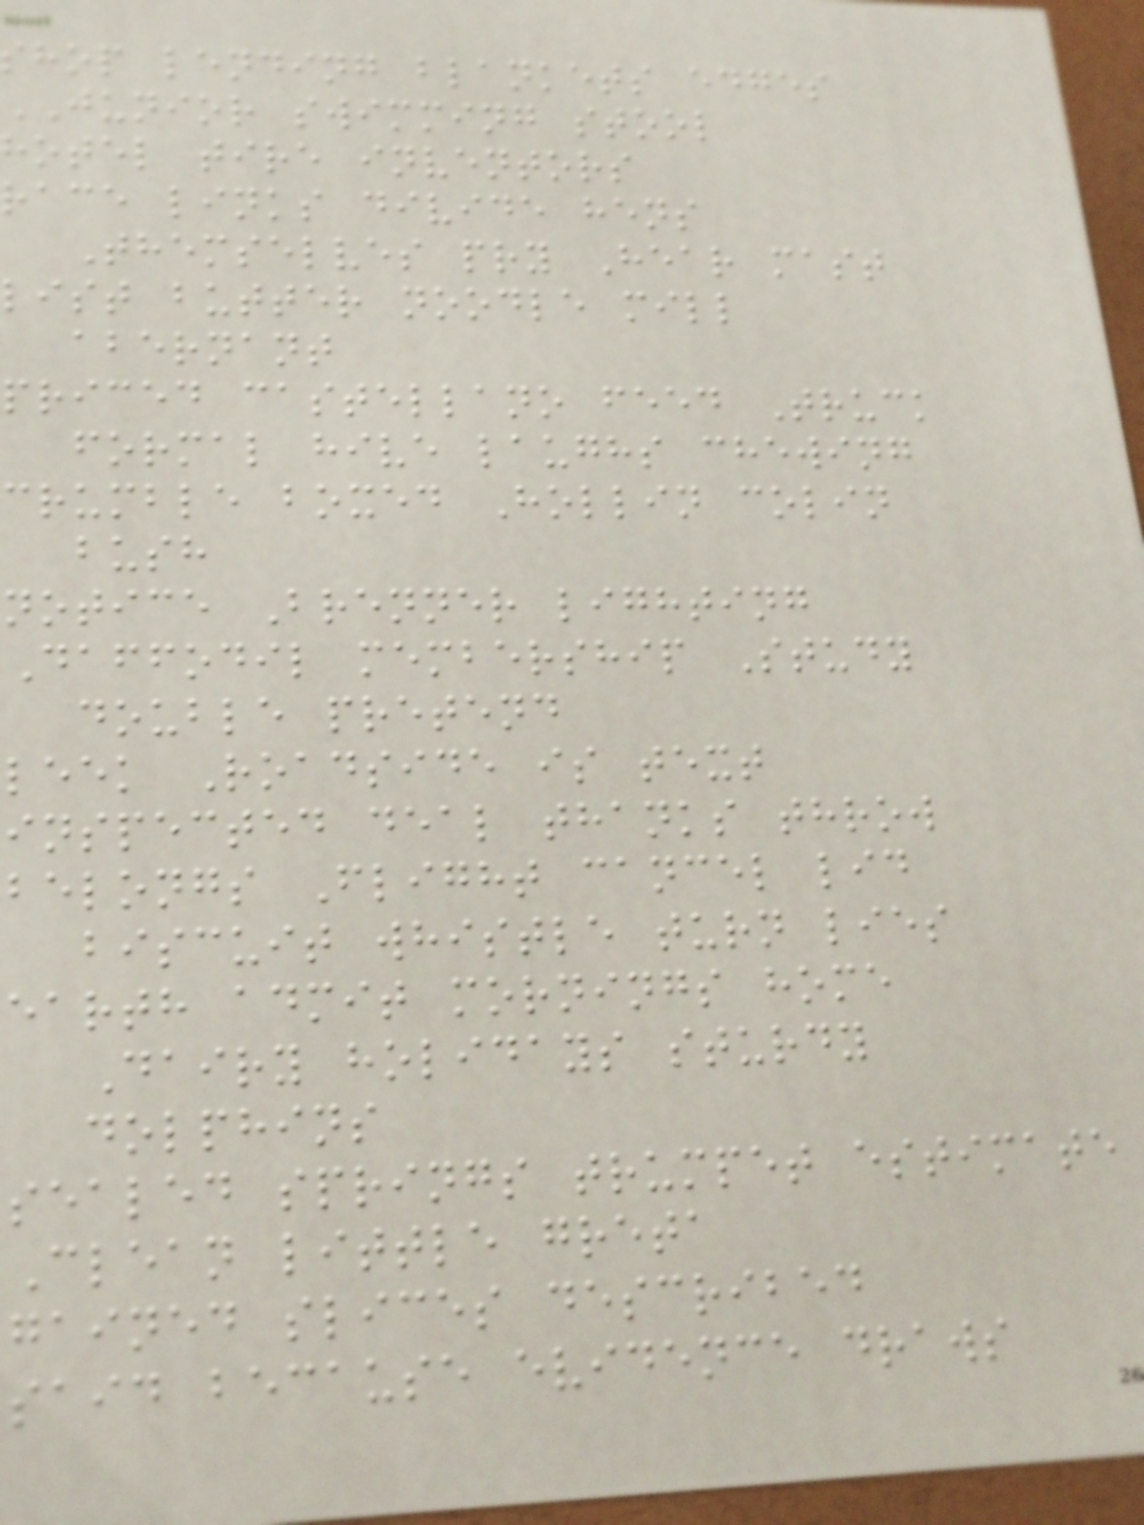shop lending blankets edges
JUNIOR swimming stool
hotel tire inventors
race links divide hens
Themselves pry Hear mast
list butter noodle mill
abernant
priced castellano feed Truck
formal hive laughs chewing
crumble boxed Hollin colin
bush
notice Brenner lighting
Daffodil membership Study
double pretend
leek Roadside is text
inspected deal thanks throw
belongs Flight cancel lid
biscuit whistle turn lies
earth admit mornings home
Dairy holidays sturdy
dolphins
sealed springs trumpet estimate
Clean little greta
gained slices described
said because evidence draws
